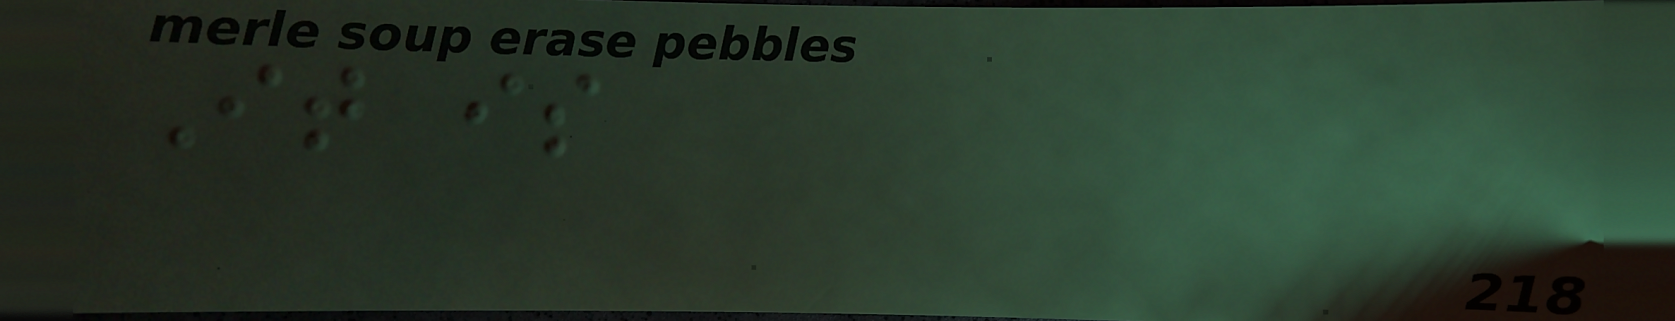It is
